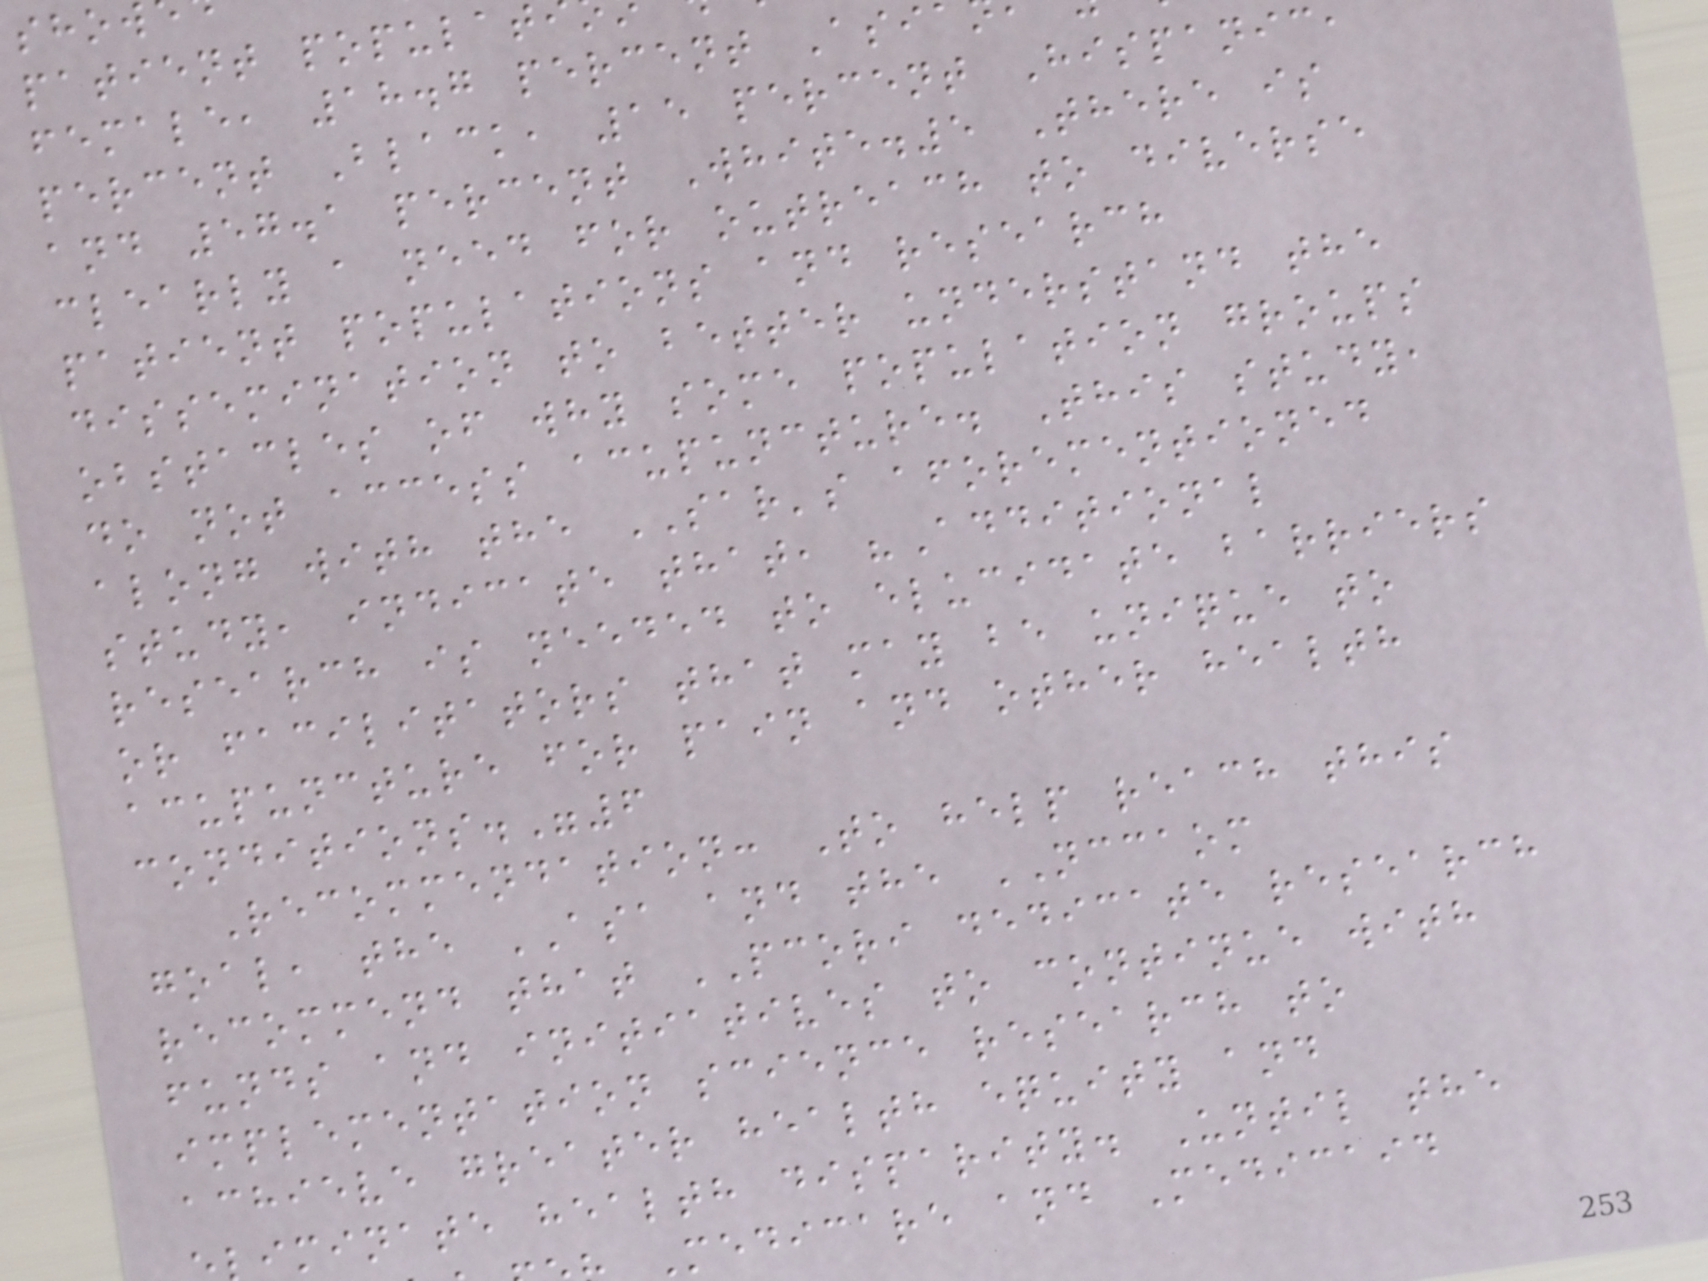patient populat
female, 18.7 percent Asi
percent Black, 15 percent Hispanic,
and 57.1 percent White.5 There is
clearly a need for outreach to diverse
patient populations and research
dissemination to better understand the
obstacles of why some population groups
do not access acupuncture. This study,
along with the SAR's aforementioned
study, indicate that, "Additional
research is needed to elucidate barriers
or facilitators that may be unique to
acupuncture for pain and other health
conditions."6
Recommendation: To help reach this
goal, the ASA and the NCCAOM
recommend that PCORI dedicate research
funds and initiatives to continue with
implementation science research to
achieve greater health equity and
iminate health disparity. Until the
Medicare and Medicaid
